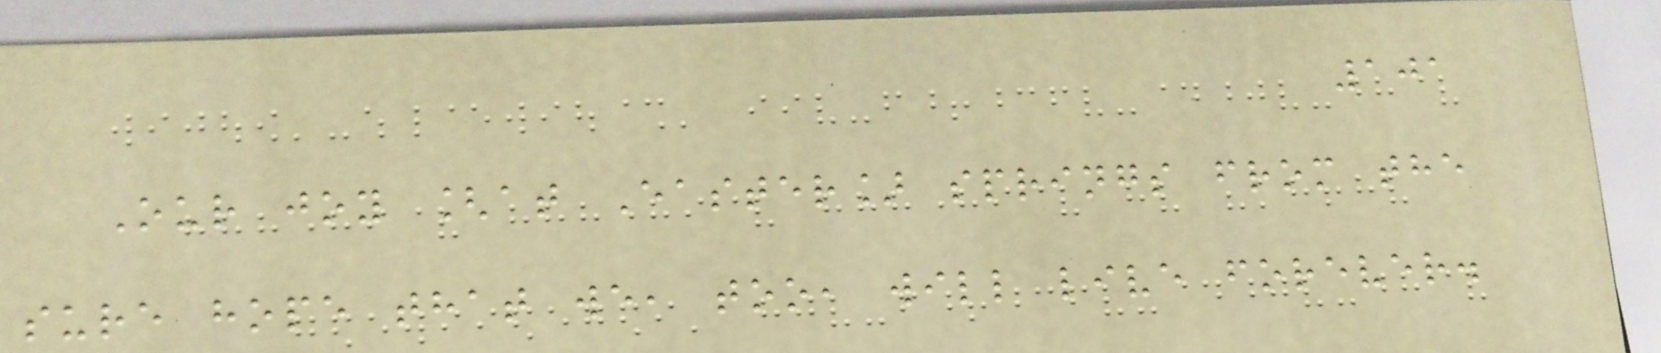101
Our joy [at Easter] springs from the
sure hope that we, too, will live forever.
